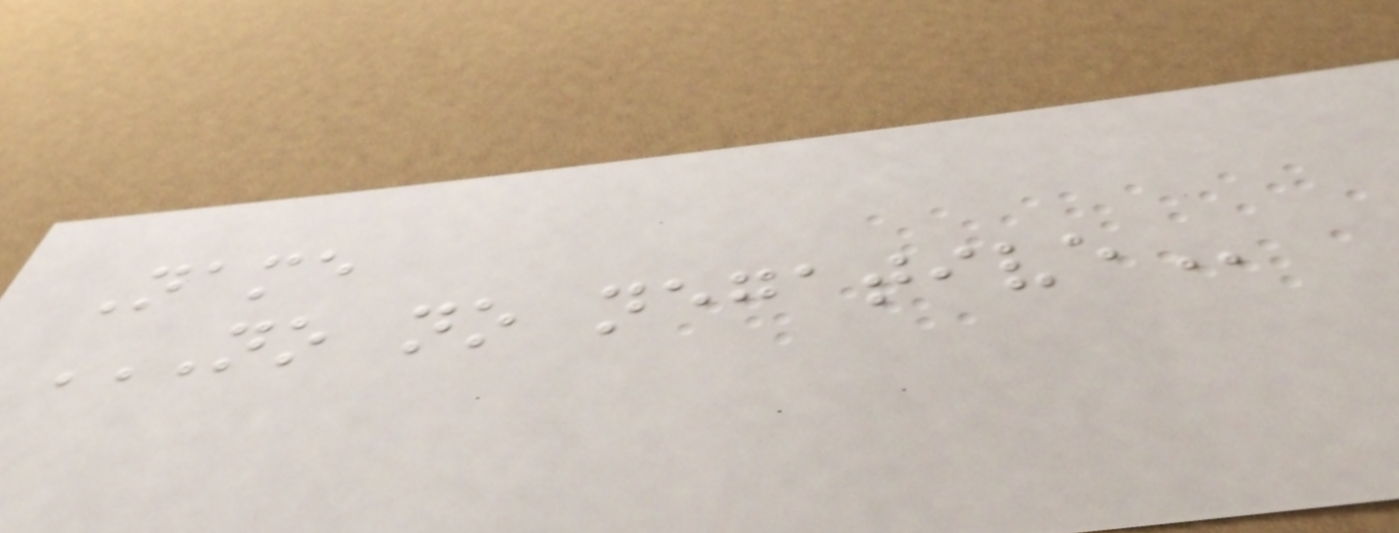Name
NO NO NEGATIVE
